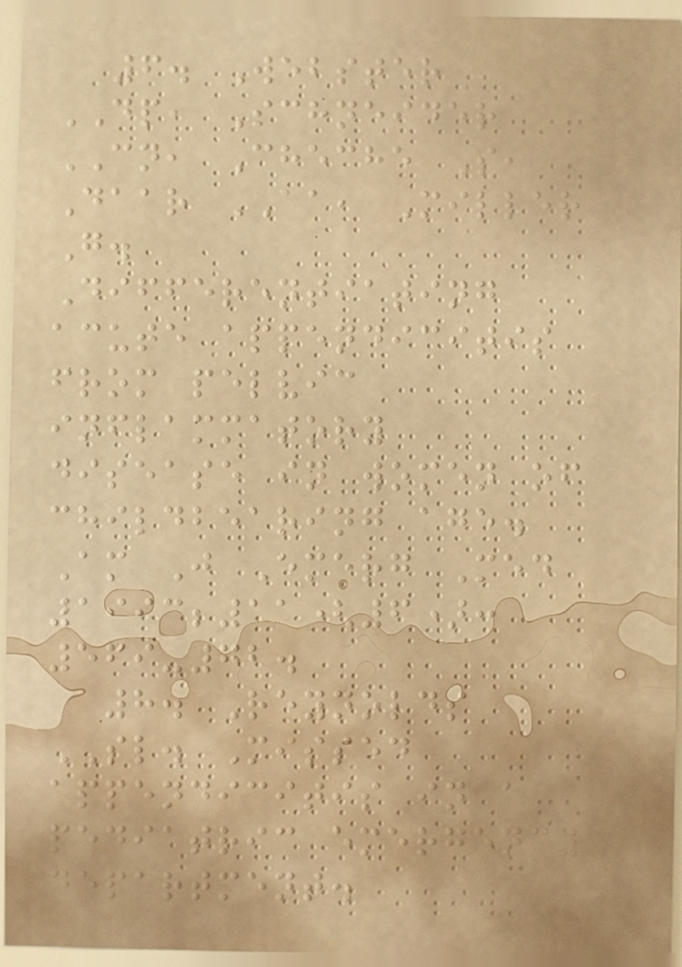6. Webster
DP, Schneider
CN, Cheche S,
Daar AA, Miller
G.
Differentiating
acute appendicitis
from pelvic
inflammatory
disease in women of
childbearing age.
Am J Emerg Med
1993;11(6):
569-72.
8. Reynolds
SL. Missed
appendicitis in a
pediatric emergency
department.
